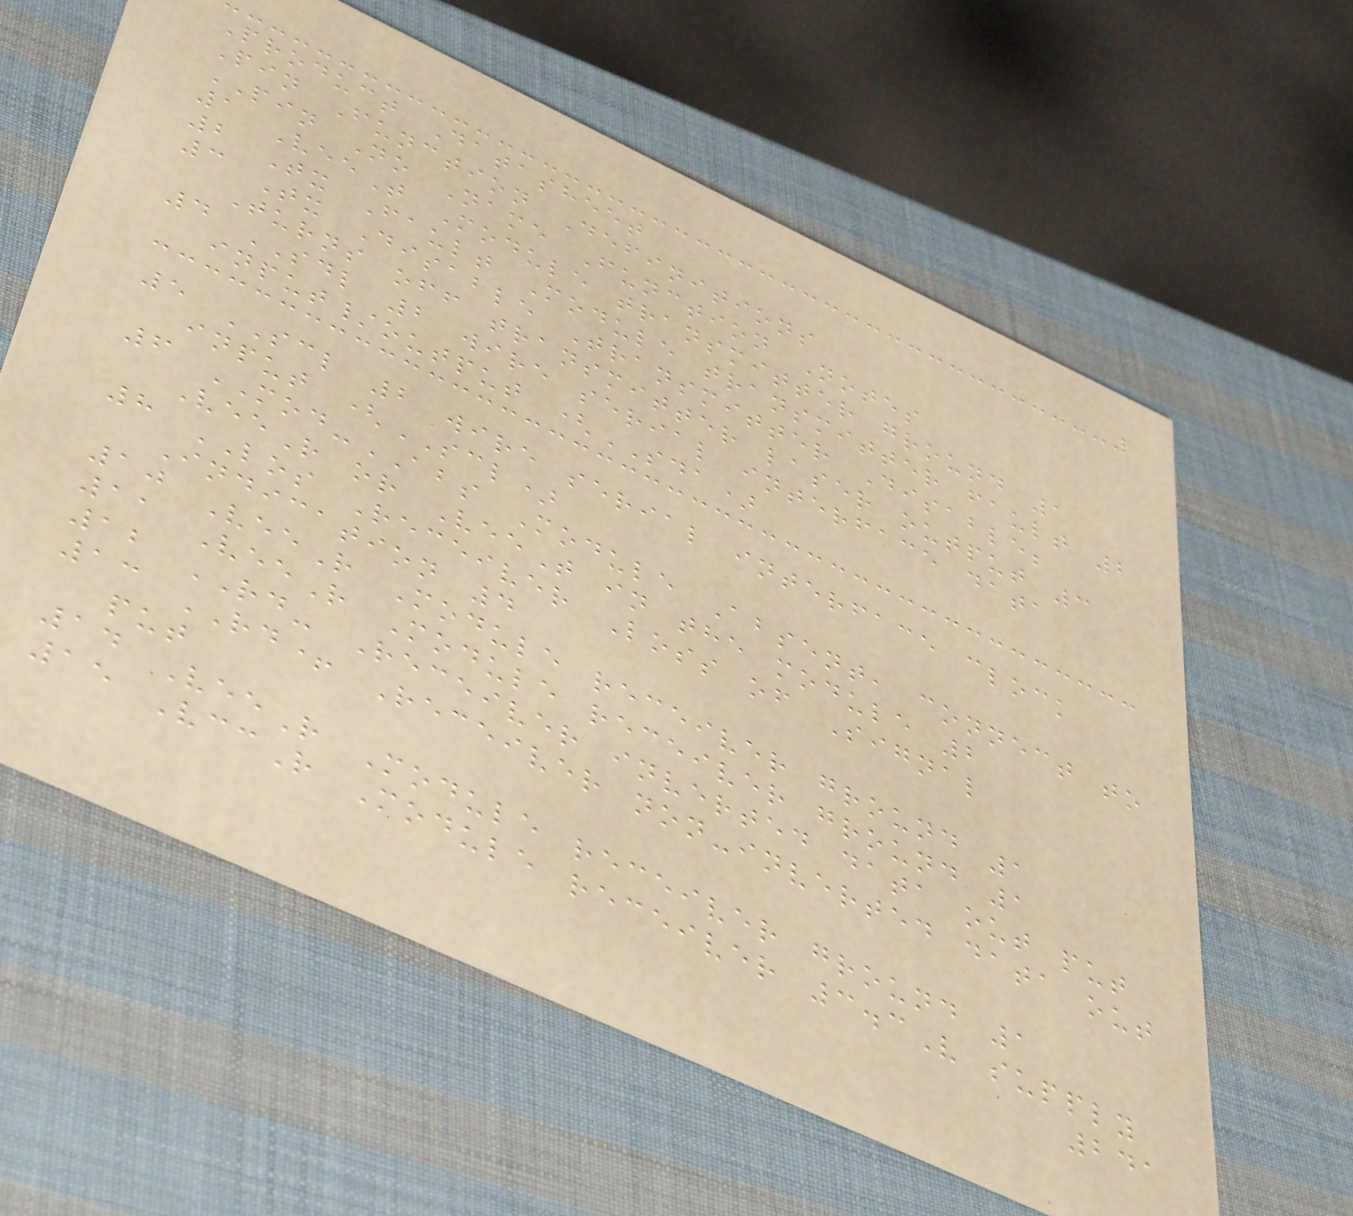Product Datasheet
Pin Function Definitions
PIN No Name Function Notes
1 VeeT Module transmitter ground 1
2 Tx Fault Module transmitter fault 2
3 Tx Disable Transmitter Disable;
Turns off transmitter laser output 3
4 SDL 2 wire serial interface data
input/output (SDA)
5 SCL 2 wire serial interface clock
input (SCL)
6 MOD-ABS Module Absent, connect to
VeeR or VeeT in the module 2
8 LOS Receiver Loss of Signal
Indication 4
10 VeeR Module receiver ground 1
11 VeeR Module receiver ground 1
12 RD- Receiver inverted data out put
13 RD+ Receiver non-inverted data out
put
14 VeeR Module receiver ground 1
15 VccR Module receiver 3.3V supply
241
